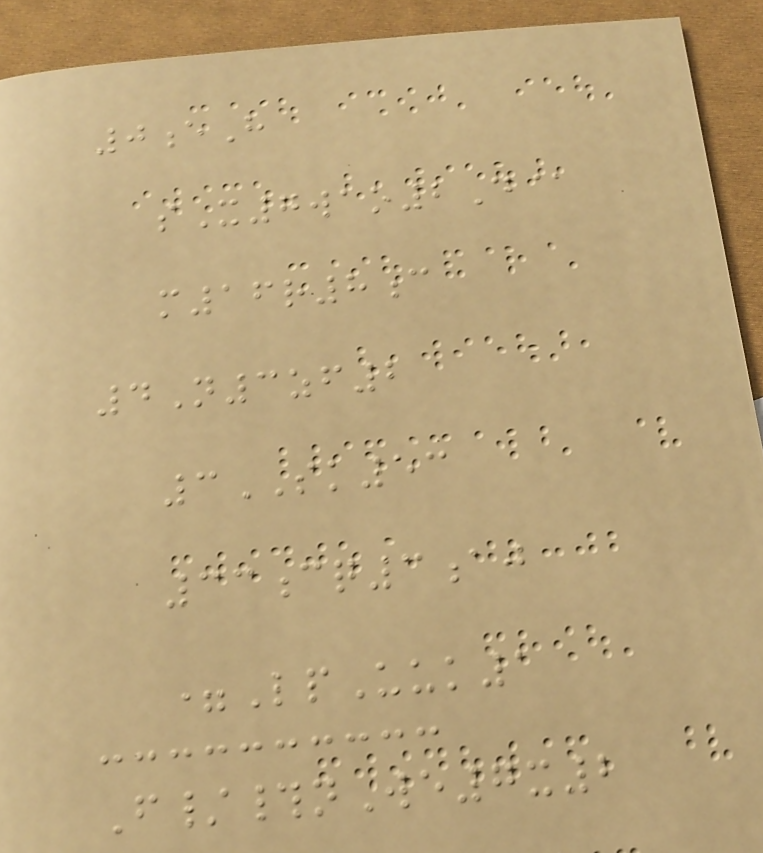0eH
sX7wao2D@
m16r8c
4N3zf2
3SK53
33cq3aj
=LpUuk1
F/#nWe7x2
